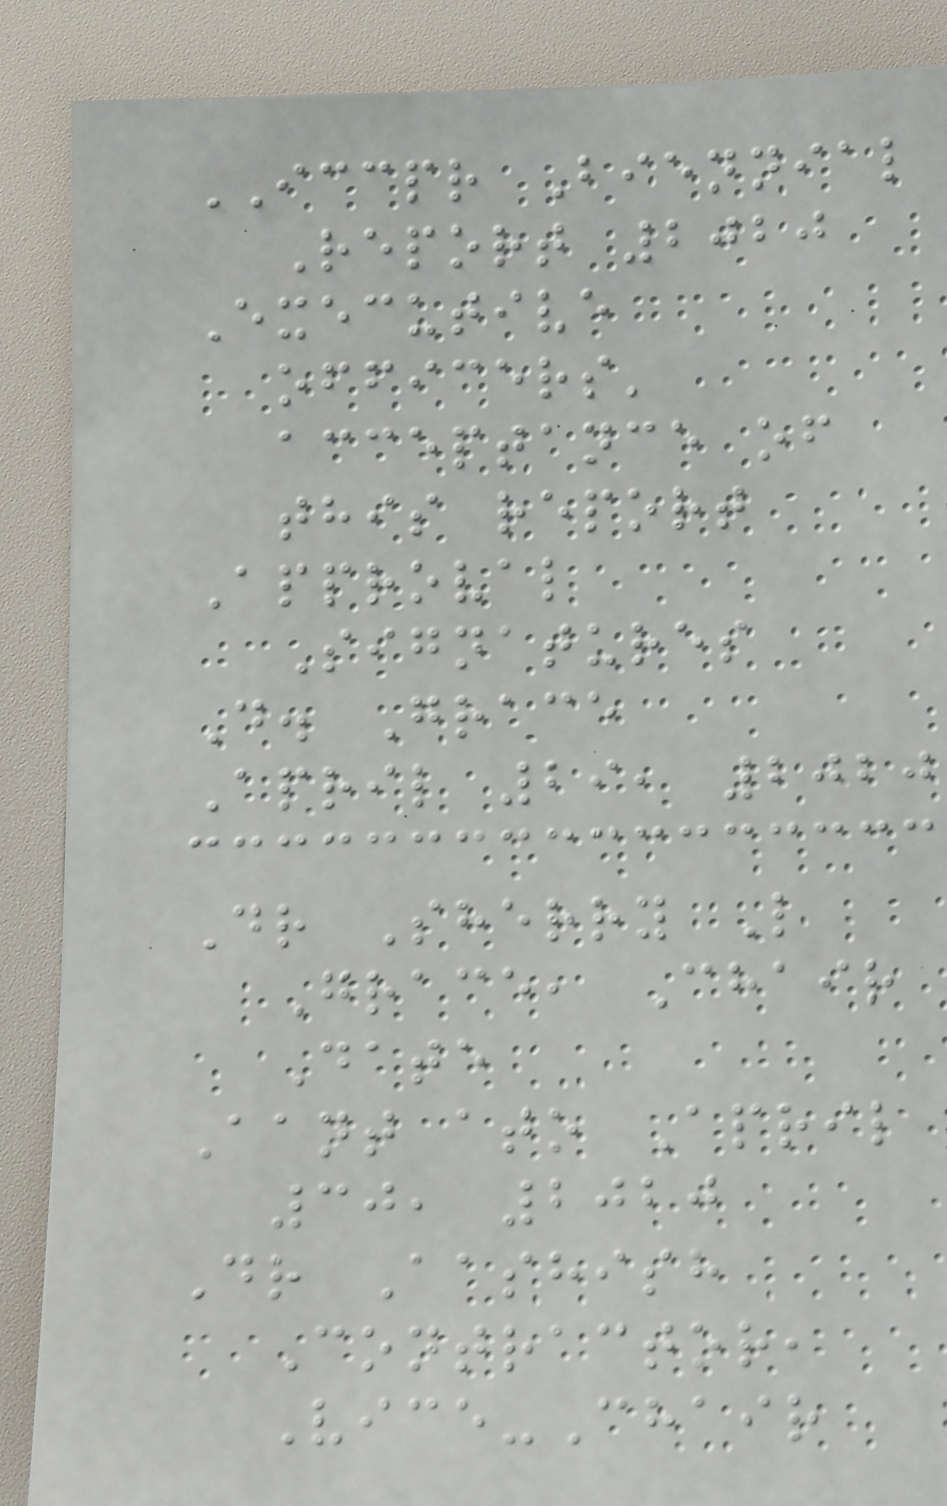ICCPR Biennial
Report 2020
Executive
officers'
acceptance of
this report
Approval
Signatures
D. Grace
April 29, 2020
Dr Sherry L
Grace, Chair
Date
Aant ato April
30, 2020
Dr Aashish
Contractor,
Vice-Chair
